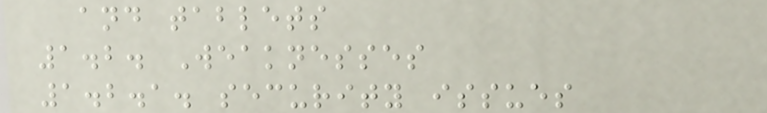and tablets
1.2. Weaknesses
1.2.1. security issues
